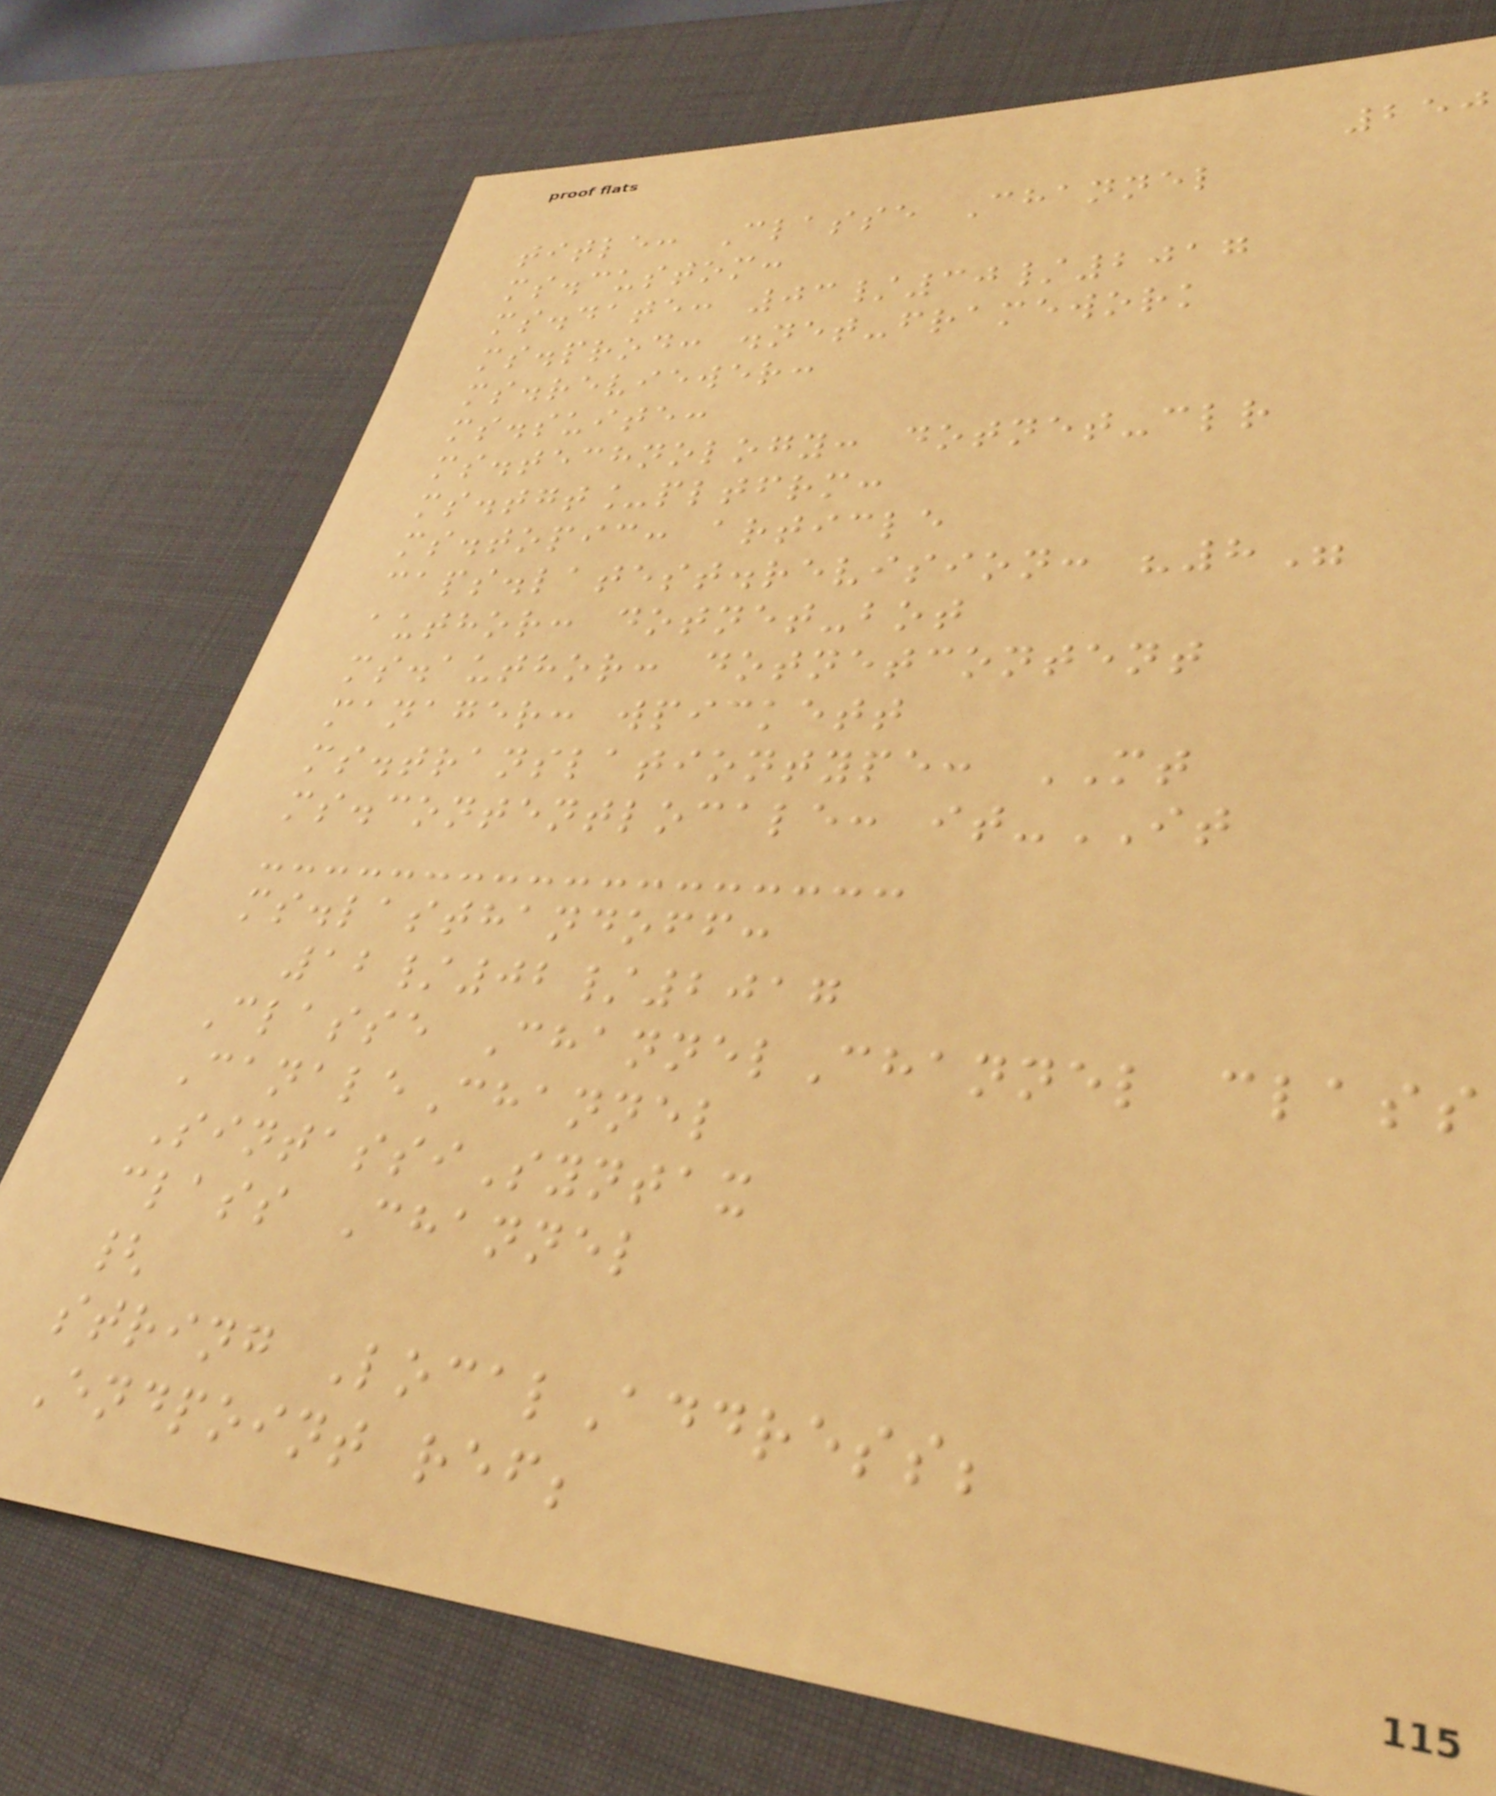250
title: Classe Channel
ms.custom:
ms.date: 03/30/2017
ms.prod: .net-framework
ms.reviewer:
ms.suite:
ms.technology: dotnet-clr
ms.tgt_pltfrm:
ms.topic: article
caps.latest.revision: "8"
author: dotnet-bot
ms.author: dotnetcontent
manager: wpickett
ms.translationtype: MT
ms.contentlocale: it-IT
ms.lasthandoff:
12/02/2017
Classe ChannelChannel class
CanaleChannel
SintassiSyntax
class Channel
{
string LocalAddress;
Endpoint ref;
